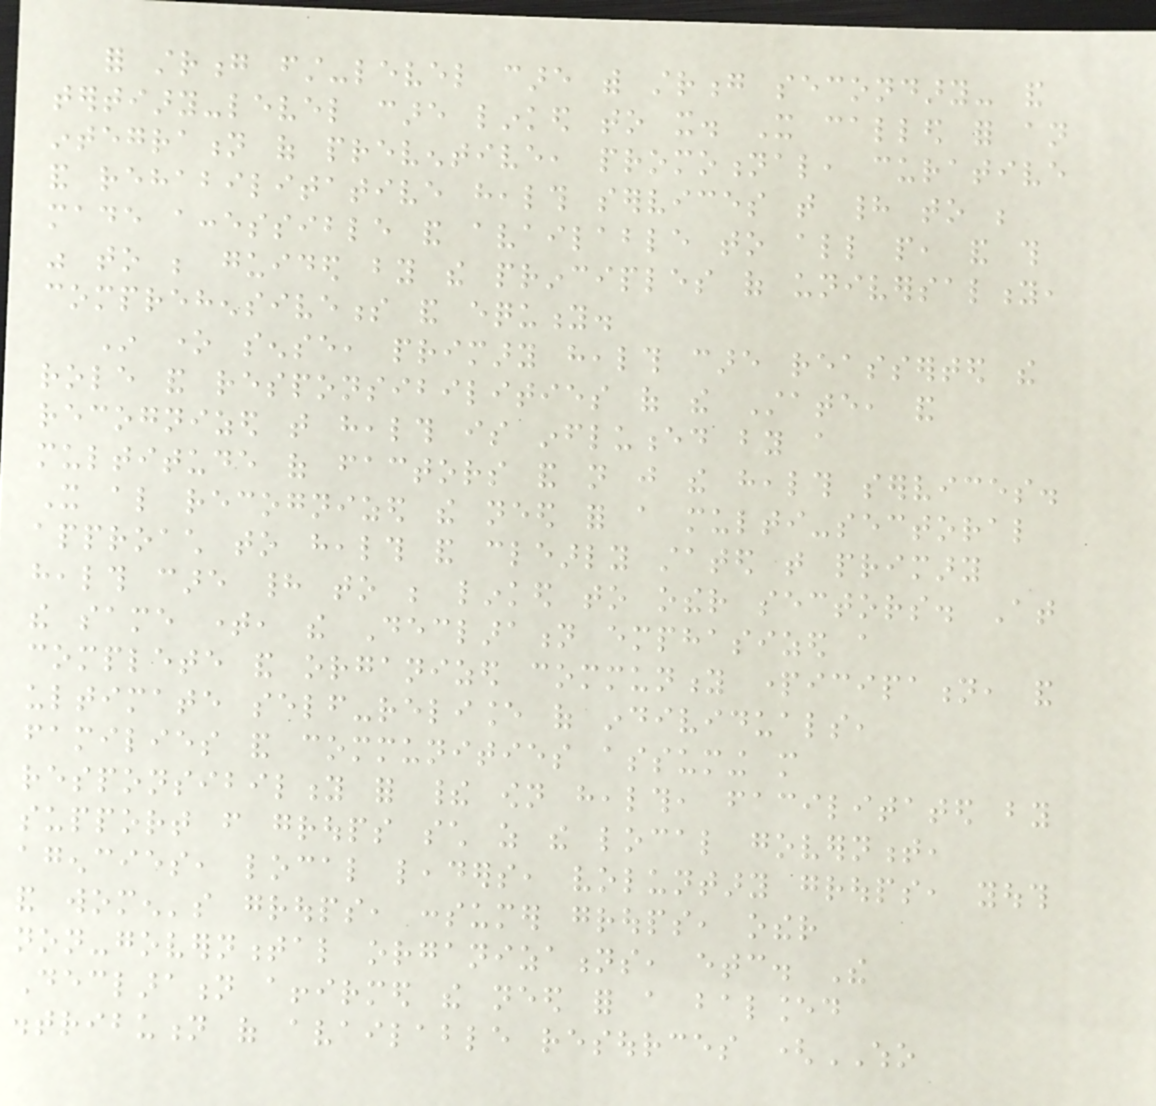for strong first-level care with strong secondary- and
tertiary-level care linked to it. It called for an
integration of preventive, promotional, curative
and rehabilitative health services that had to be
made accessible and available to all people, and this
was to be guided by the principles of universality,
comprehensiveness and equity.
In one sense, primary health care reasserted the
role and responsibilities of the State, and
recognized that health is influenced by a
multitude of factors and not just the health services.
It also recognized the need for a multi-sectoral
approach to health and clearly stated that primary
health care had to be linked to other sectors. At
the same time, the Declaration emphasized a
complete and organized community participation, and
ultimate self-reliance of individuals,
families and communities assuming more
responsibility for their own health, facilitated by
support from groups such as the local government,
agencies, local leaders, voluntary groups, youth
and women's groups, consumer groups, other
non-governmental organizations, etc. The
Declaration affirmed the need for a balanced
distribution of available resources (WHO
